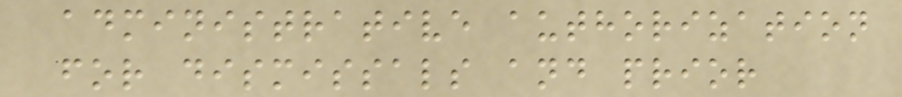administrative authorization
for dismissals and prior
